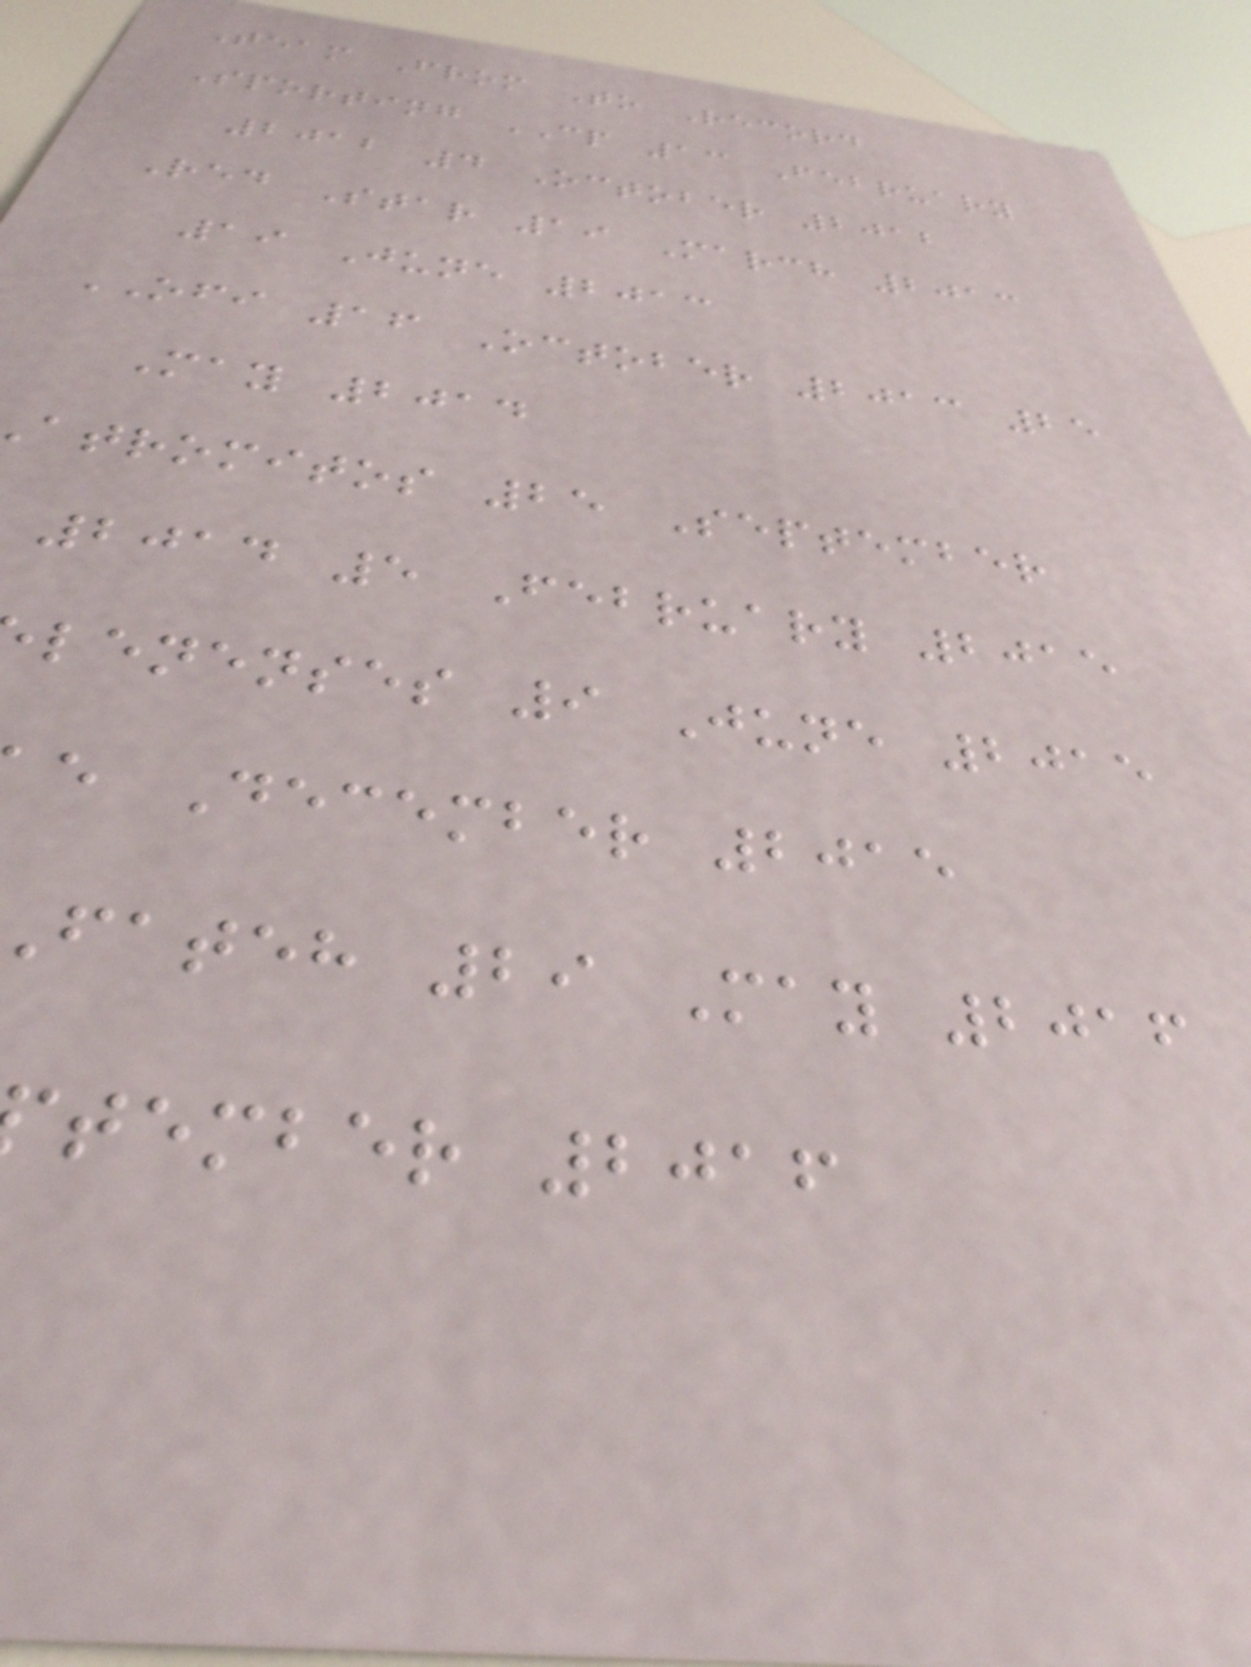Team From To Record
Sporting CP 13 February
2012 4 October 2012
Red Star 19 March 2013
19 June 2013
OFI 16 October 2013 25
May 2014
atromitos 25 September
2014 5 February 2015
lenenses 9 June 2015
e December 2015
fateh 29 May 2016
tember 2016
